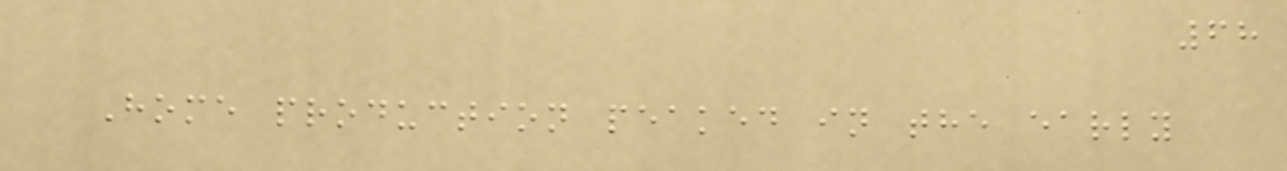68
Home production peaked in the early
